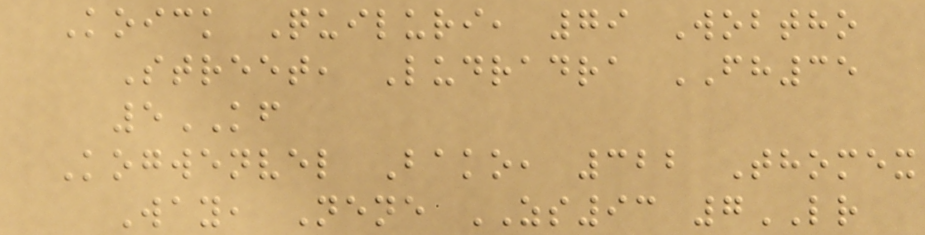Koick Quiluri, 79 Wobtho
Street, Ludradra FH35
5KF
Kogwenvel Bako, 322 Thomex
Way, Nene ZS93 7LR
